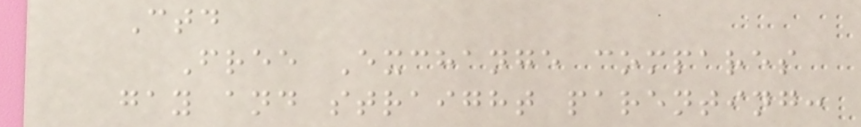Ctd
Free Exchange compares
gay and straight parenting:
